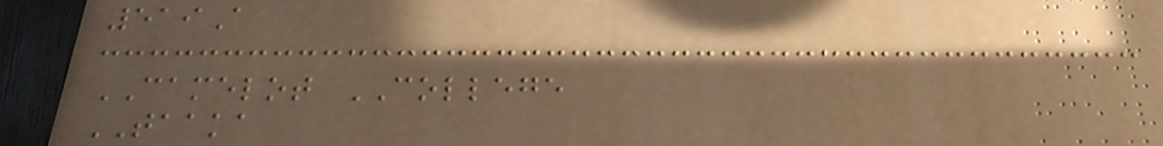519A
CAMELOT COLLEGE
TAAKA
